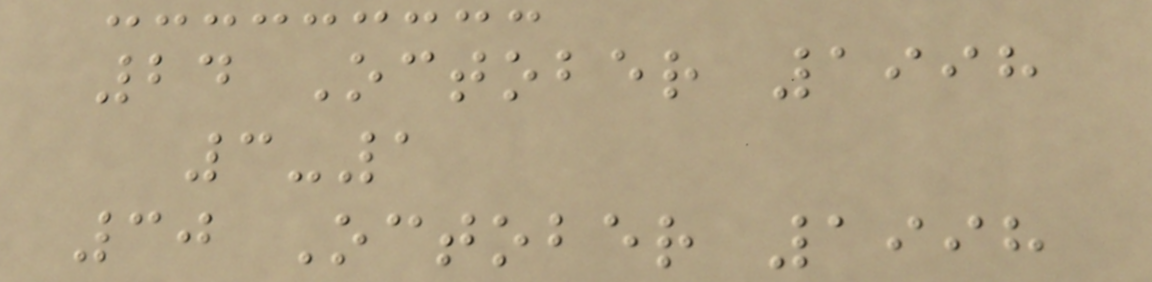24 October 1998
3-1
30 October 1998
